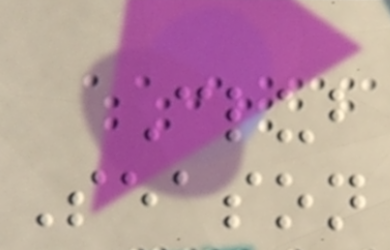Club
Season
